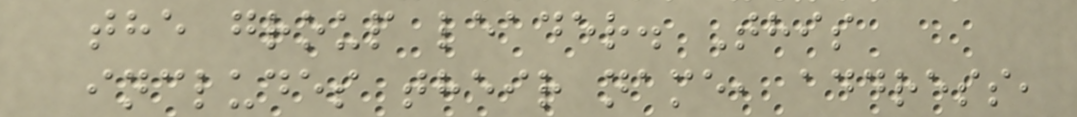the group leader. This
includes their name, address,
